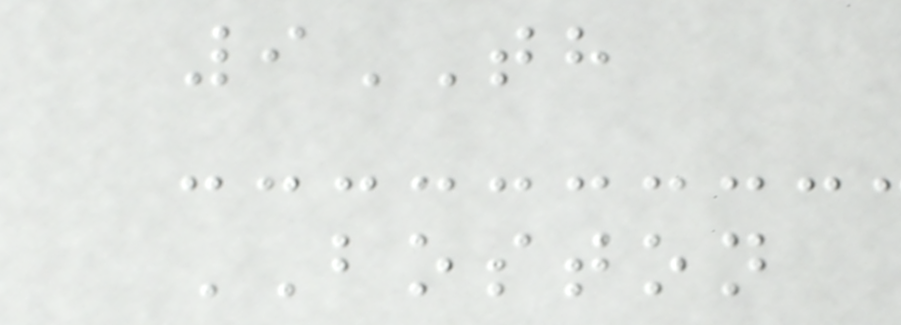9TH
BOSTON
